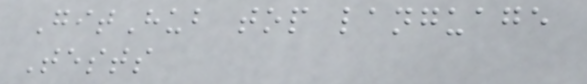GitHub top language
Tests
